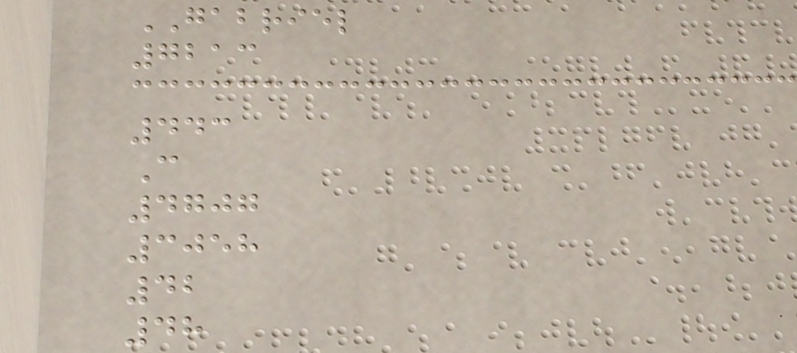GABRIEL
7213
443
C
4707
3058
42
48
